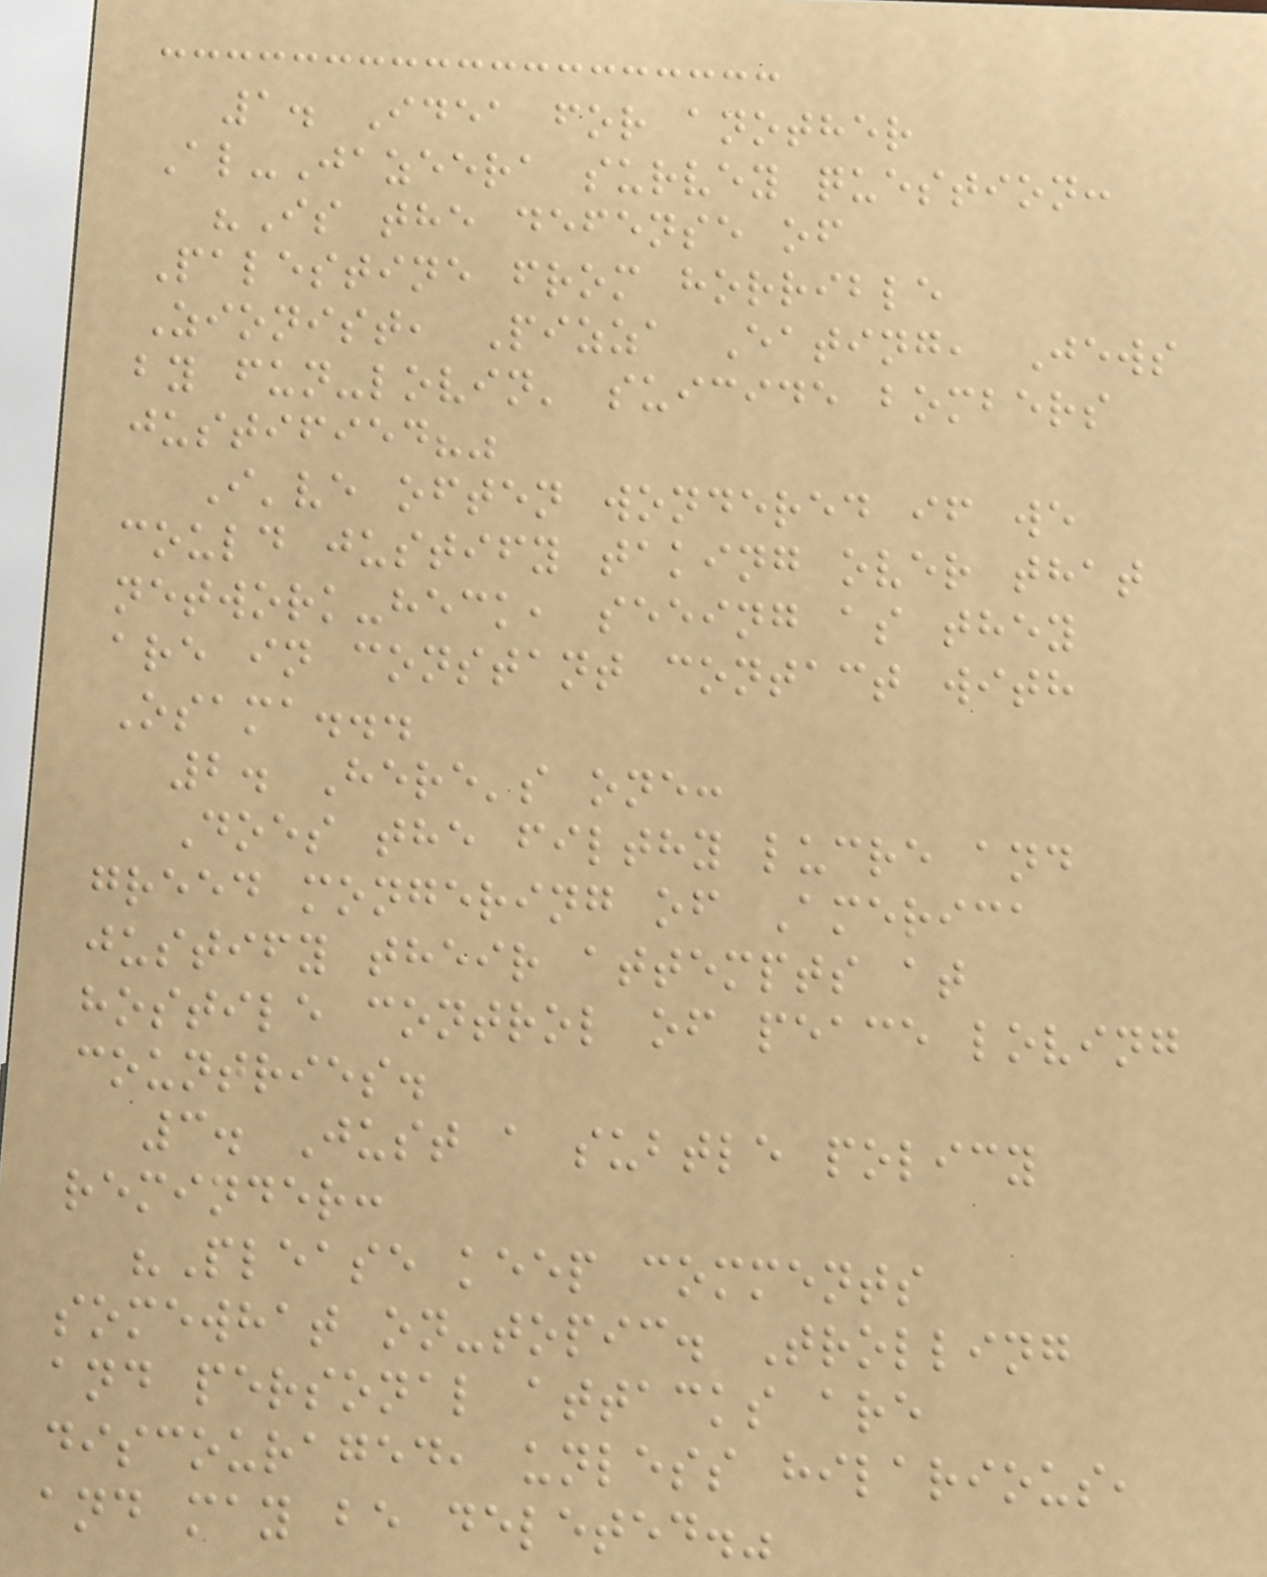1. Idea for another
Al-Jazeera survey question:
"Is the defense of
Palestine from horrible
Zionist, Pizza Eating, Jews
by fun-lovin' suicide bombers
justified?"
I've often wondered if we
could justify taking over that
network-heck, seeing as they
are in constant contact with
Osama...
2. Here's one:
Does the filthy lucre and
greed mongering of America
justify their attempts at
hostile control of peace loving
countries.
3. Just a subtle policy
reminder:
"Please keep comments
somewhat on-topic. Trolling
and personal attacks are
discouraged, unless hilarious,
and may be deleted."
